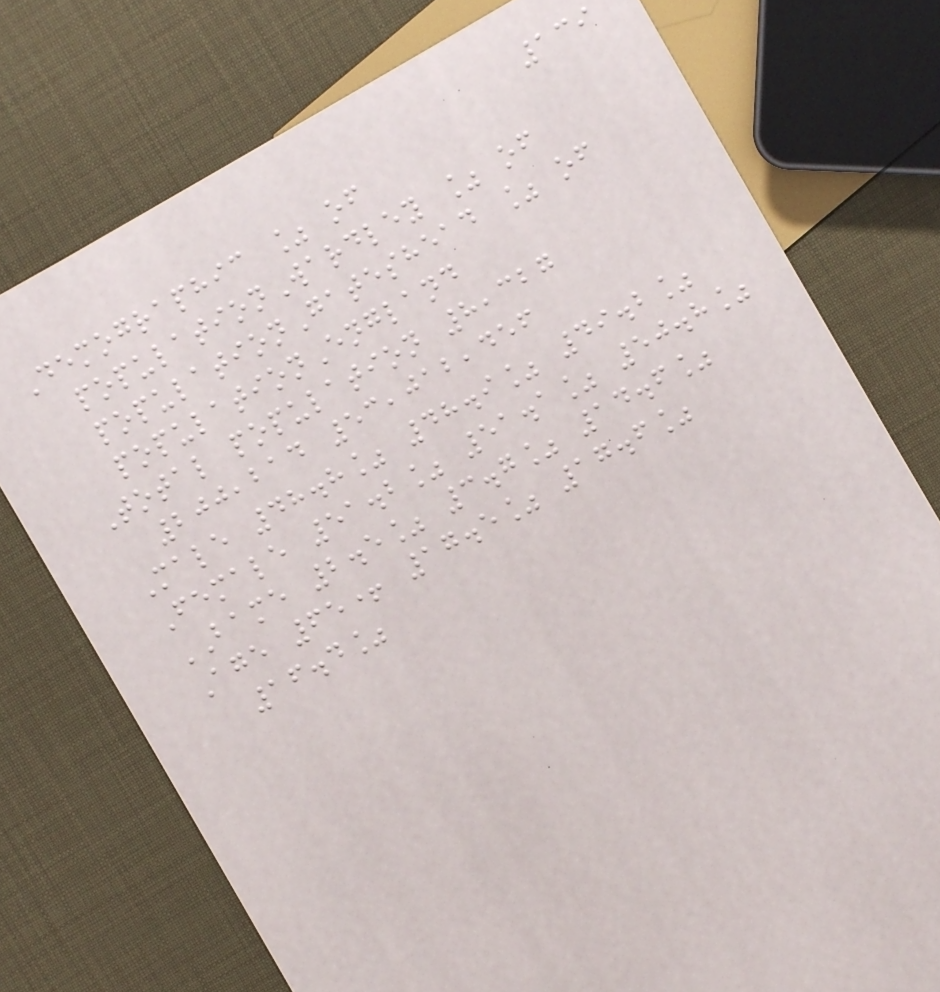139
Demographic % of
populationWardley % of
populationGateshead % of
populationEngland
Total population 8,327
200,214 53,012,456
Male 48.8% 48.9% 49.2%
Female 51.2% 51.1% 50.8%
BAME 2.5% 3.7% 14.6%
Age 65+ 17.5% 17.6%
16.4%
